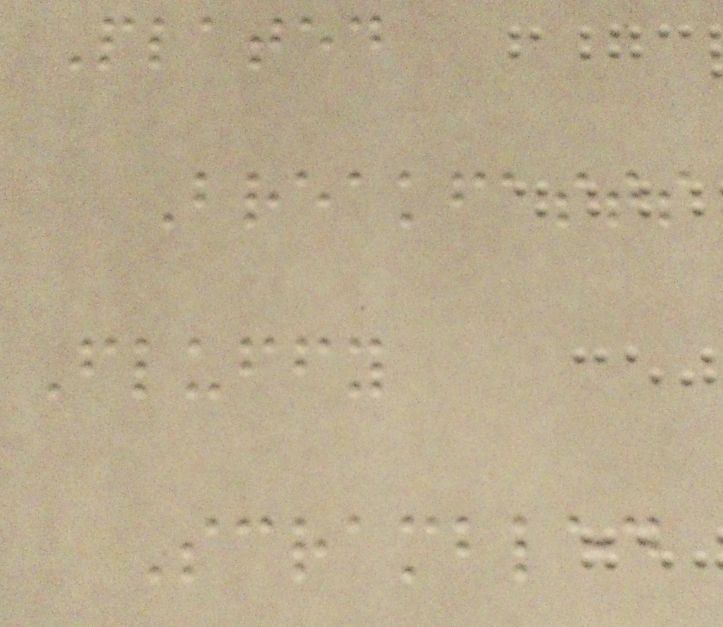Plated
Breakfasts
Fluffy
Scrambled
